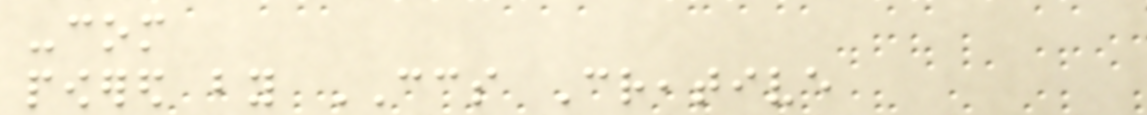-com
powered by CCS Creative
